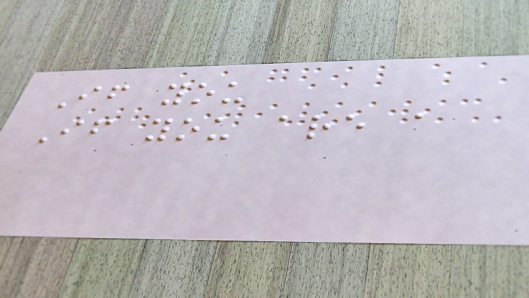If you
If you are a
